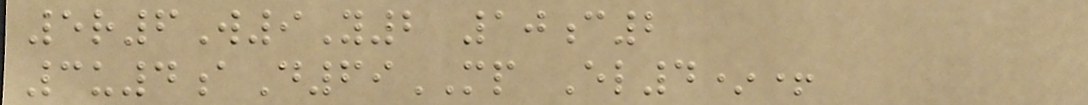5r6W9Y2 10c2
3u4aD69MP El4*+
